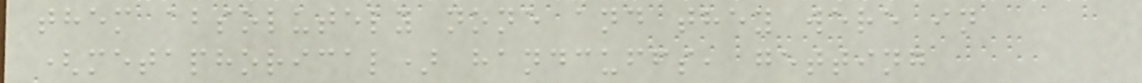them absolutely none and they were in
(metaphorical) handcuffs, getting
